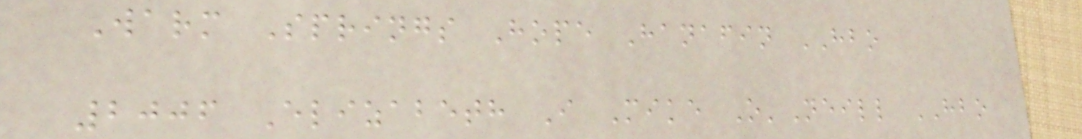Warm Springs Hope Hanafin HBO
2006 Elizabeth I Mike O'Neill HBO
